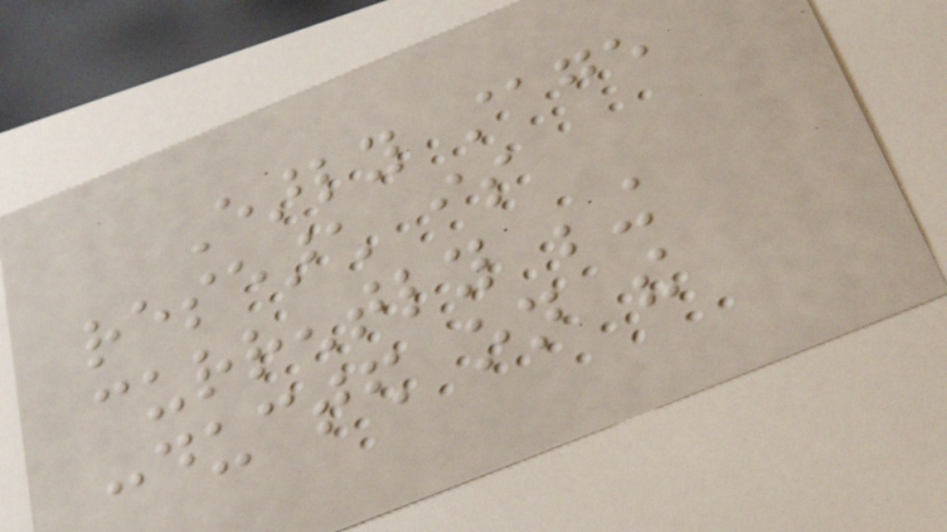Early stage
research is
currently being
conducted on the
